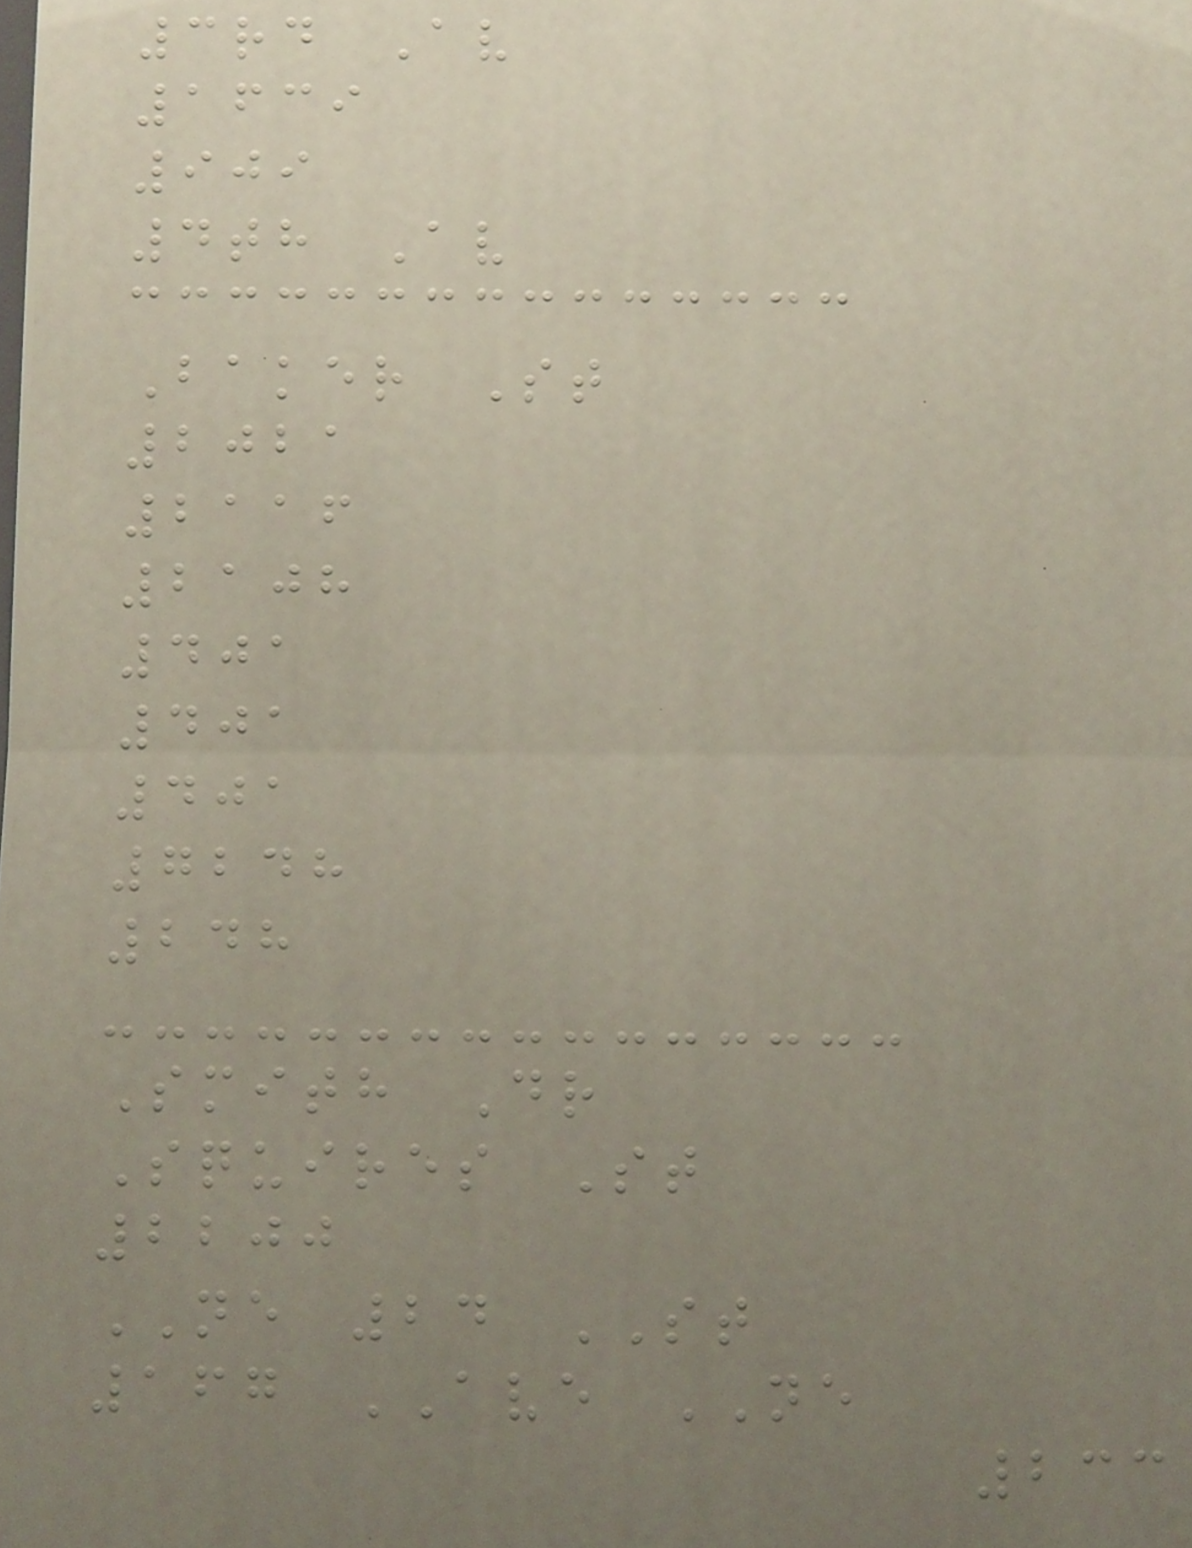3rd Av
1639
909
4th Av
Baker St
2021
2116
2108
401
401
401
7248
248
Smith Dr
Squires St
2200
NE 24 ST
167 AVE NE
233
